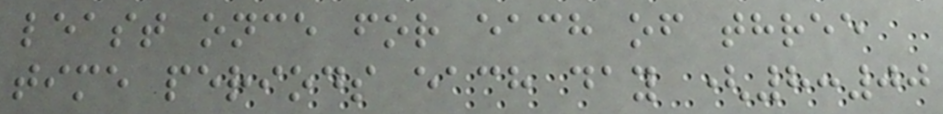least once for each of three
time periods each day (8:00
